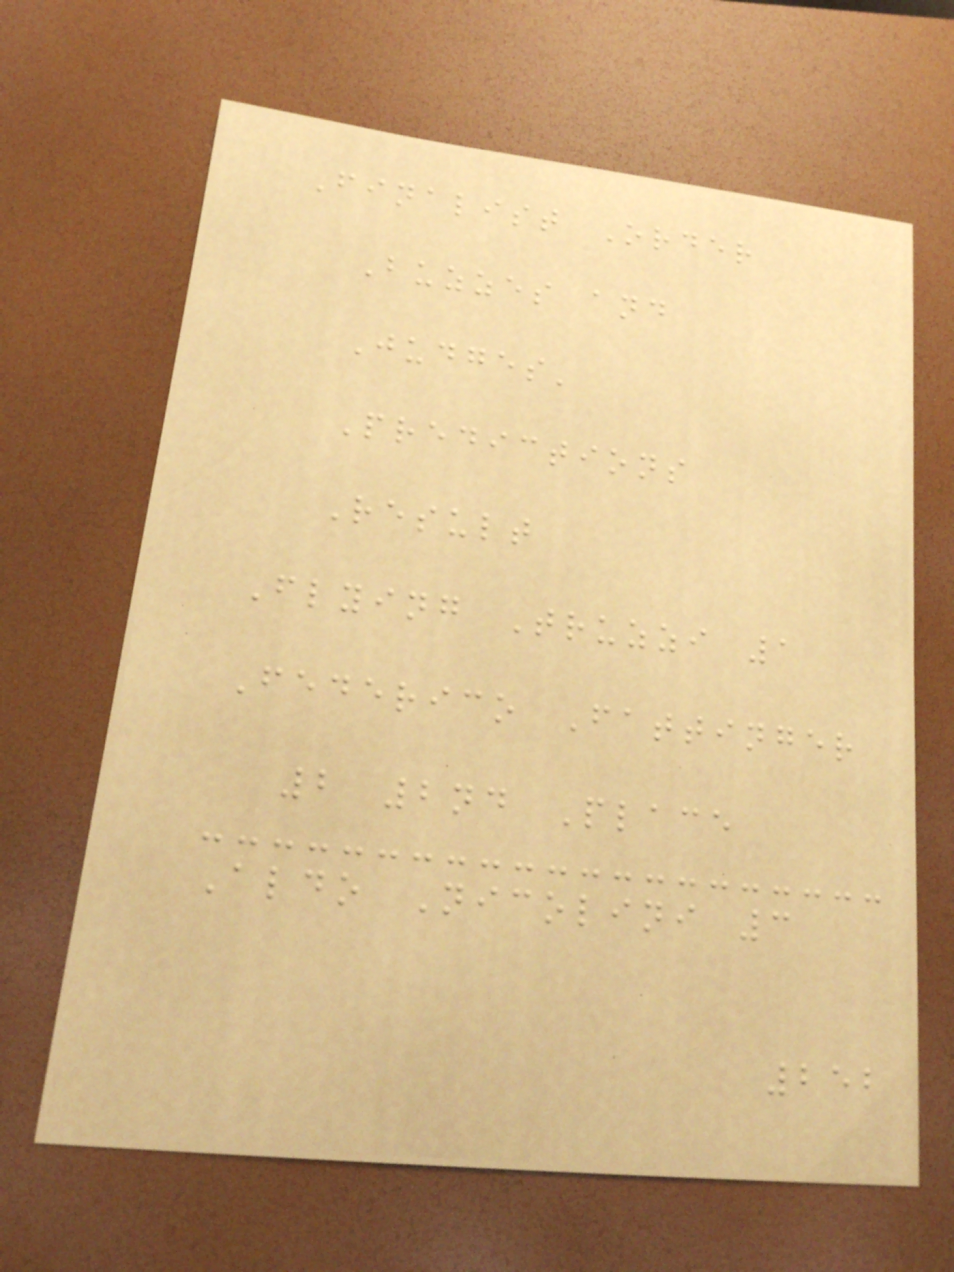Finalist Order
Buzzes and
Judges'
Predictions
Result
Flying Truzzi 1
Federico Fattinger
2 2nd Place
Aldo Nicolini 3
252
